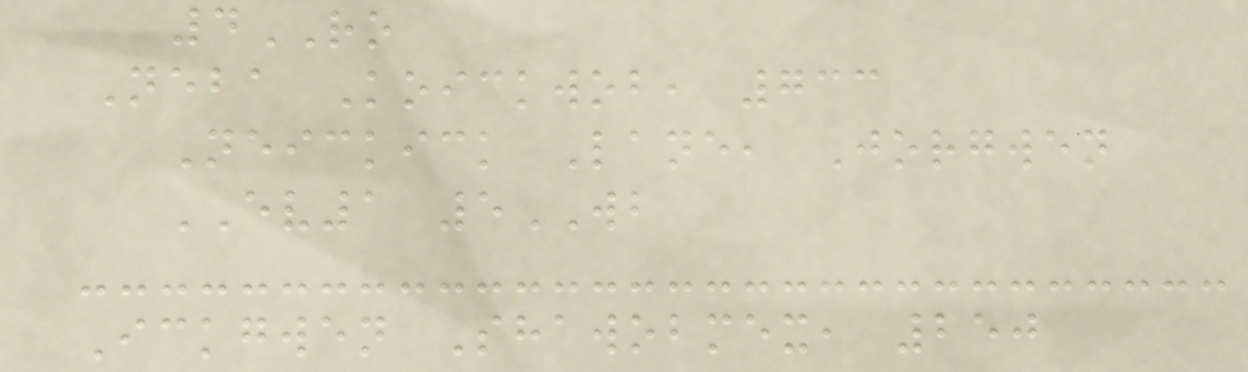4RO
Neba Koickwob, 733
Neickick Lane, Jorgwen
EV1 5WB
Ickgwen Shawobmex, 250
